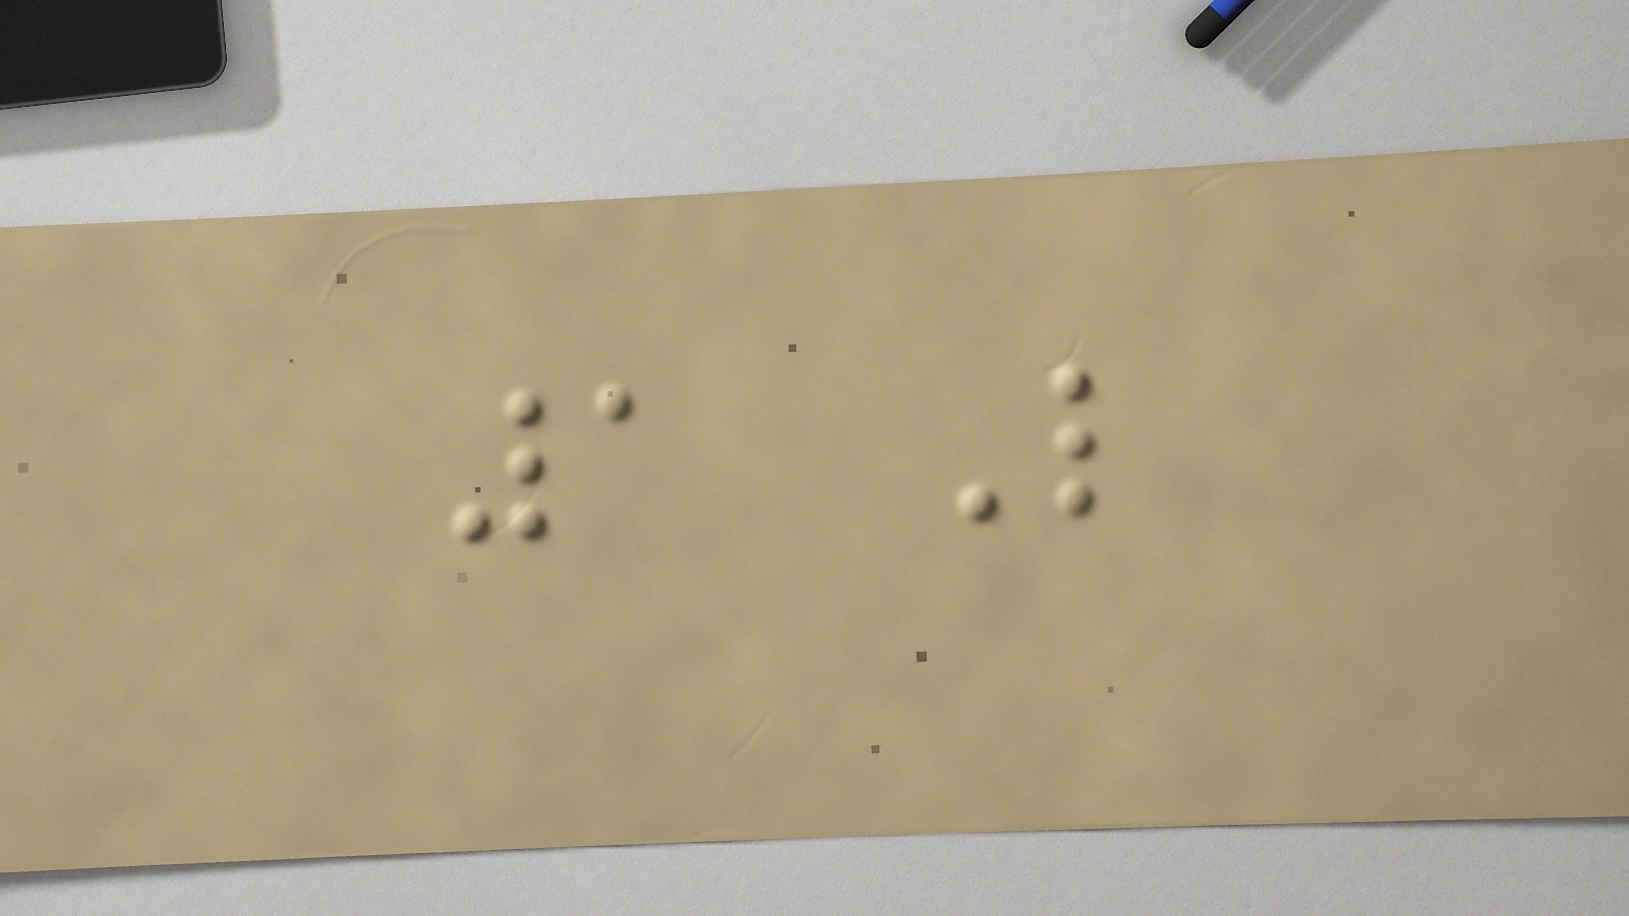1 Like
